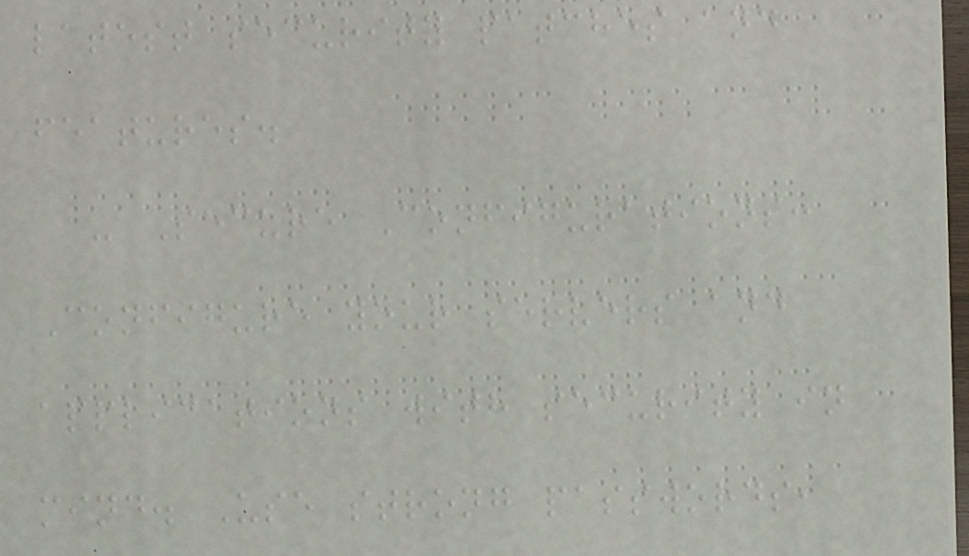latest security patches and
features.
- Secure Configurations:
Configure your servers and
applications with security in
mind. Use strong passwords,
